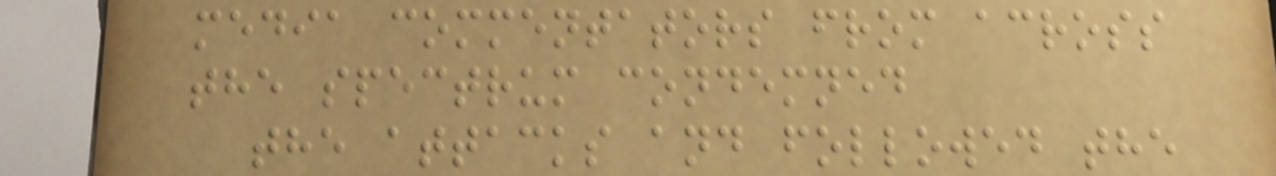media commentators from across
the spectrum condemned
the attacks and followed the
